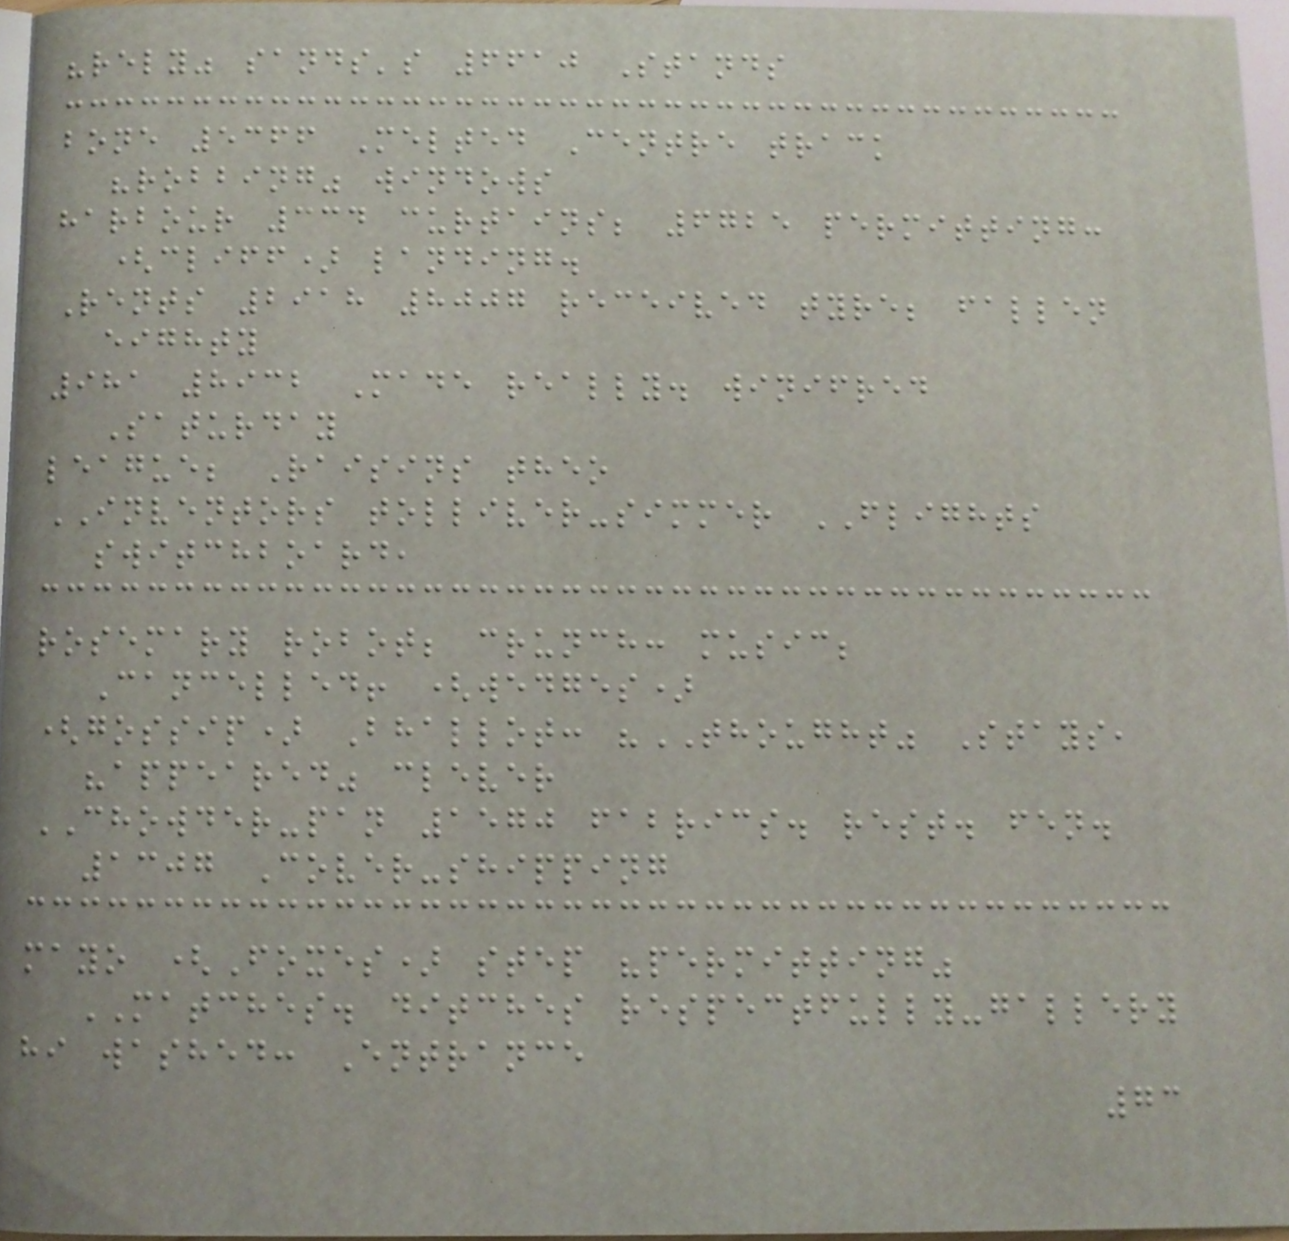"rely" sands's 6610 Stands
bone 5366 Melted Centre track
"robbing" windows
harbour 334 curtains; 6725 permitting:
(cliff) landing.
Rents 2918 8007 received tyre; fallen
eighty
981 8932 Made really. winifred
Saturday
league; Raisins theo
INVENTORS tolliver-simmer FLIGHTS
switchboard,
rosemary robot; crunch: music;
Cancelled! (wedges)
(gossip) Bhallot: "THOUGHT" Stays,
"appeared" clever
CHOWDER-pan 1570 fabrics. rest. fen.
1307 Cover-shipping
mayo (Foxes) step "permitting"
MATCHES. ditches respectfully-gallery
hi washed: Entrance
73
